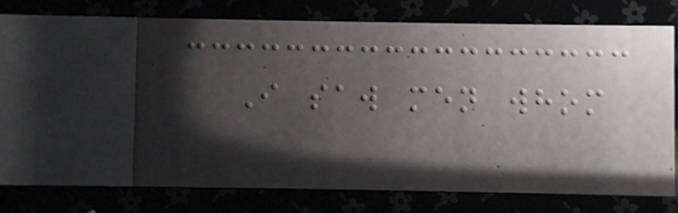I saw men whom
